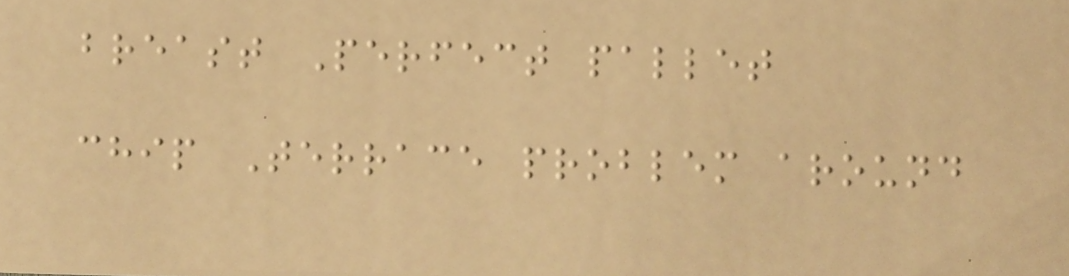breast Perfect pallet
chip Terrace problem around
